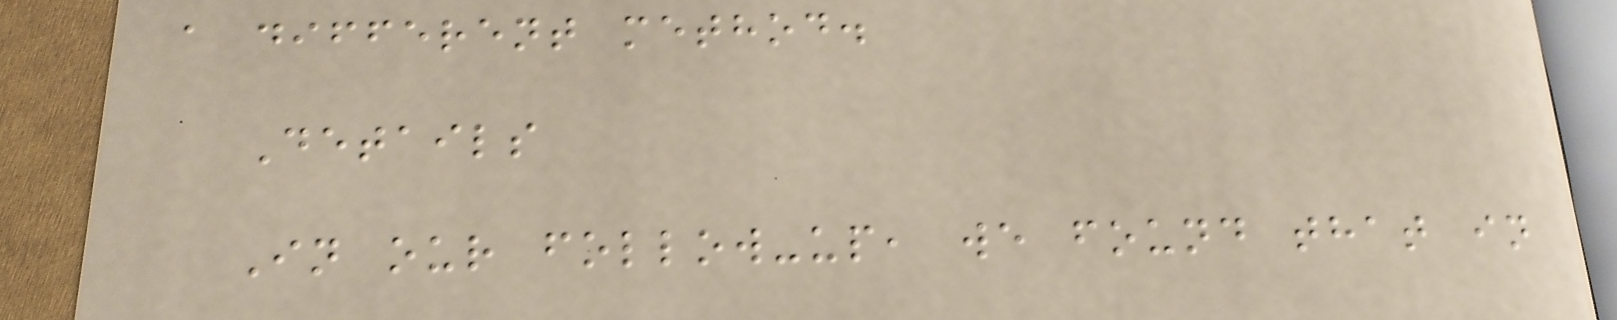a different method.
Details
In our follow-up, we found that in
